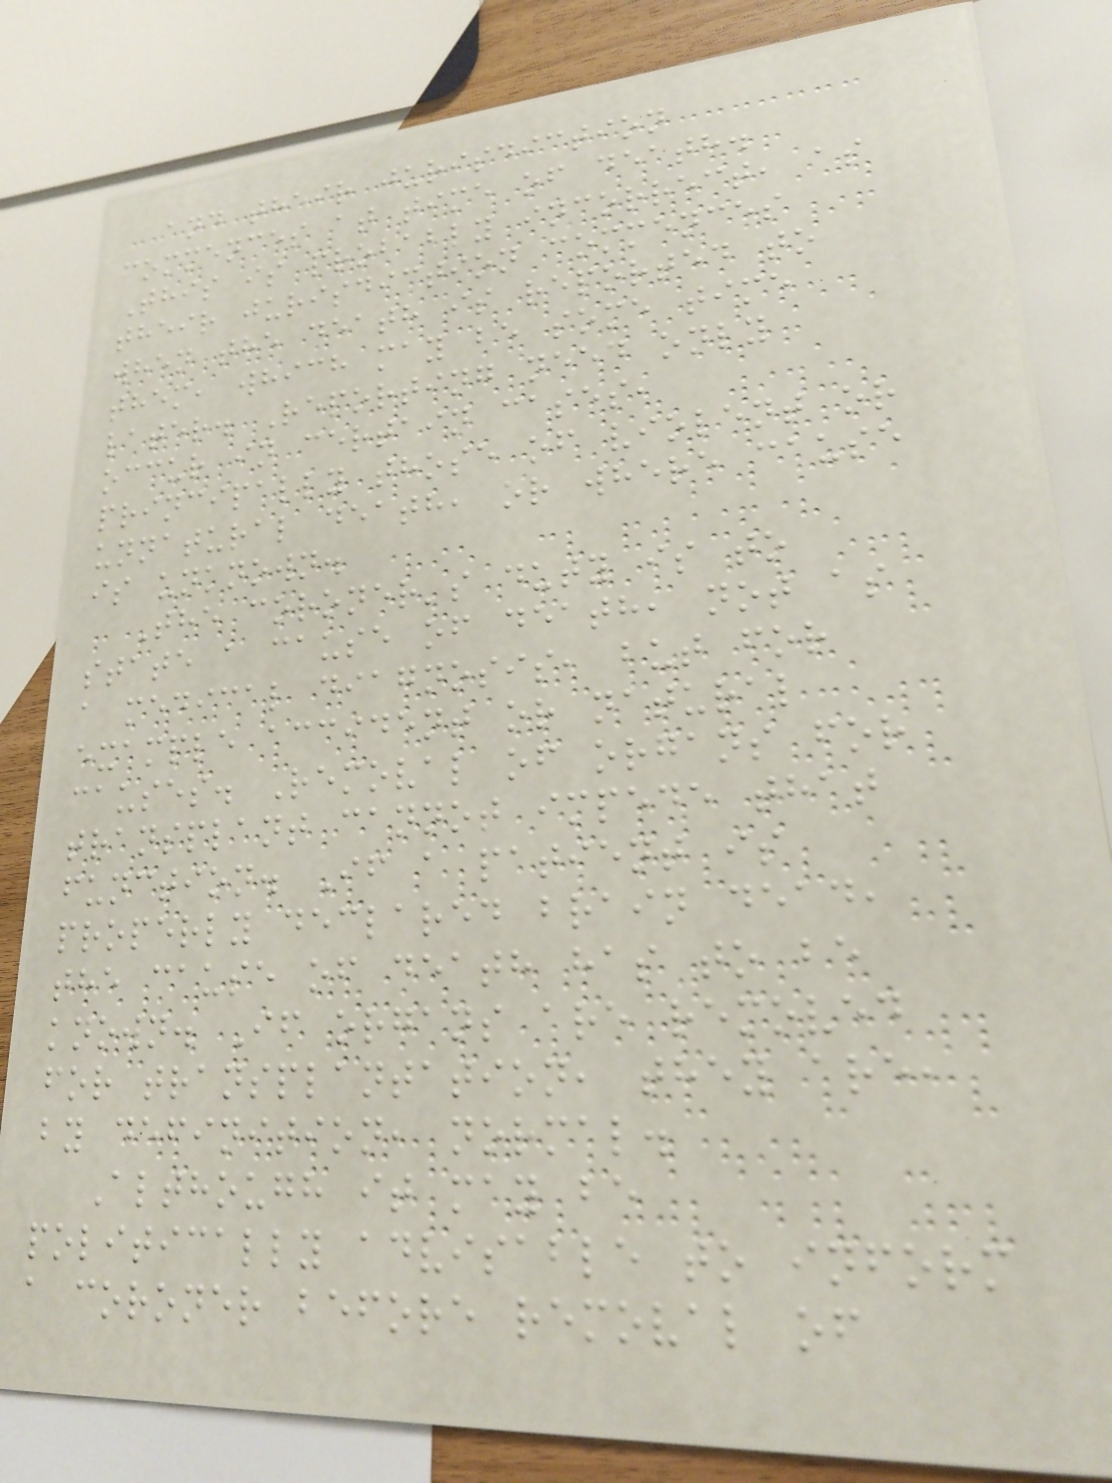and their jurisdiction
commences at time of death.
This is probably incorrect, as
their jurisdiction commences
when the death is reported to
them, which may be some time
later. Reporting need only
occur in certain cases,
principally those of violent or
unnatural death, or where cause
is unknown.
The coroner's duty is to
state a cause of death, not as
a medical diagnosis, but for
example accident or natural
causes. Removal of organs for
transplant cannot impede that
function. If a patient is
properly declared brain dead,
the cause of death has to be
known. If organs are removed
for transplantation, they are,
by definition, normal.
Although it may be
politically advisable to inform
a coroner before removal of
